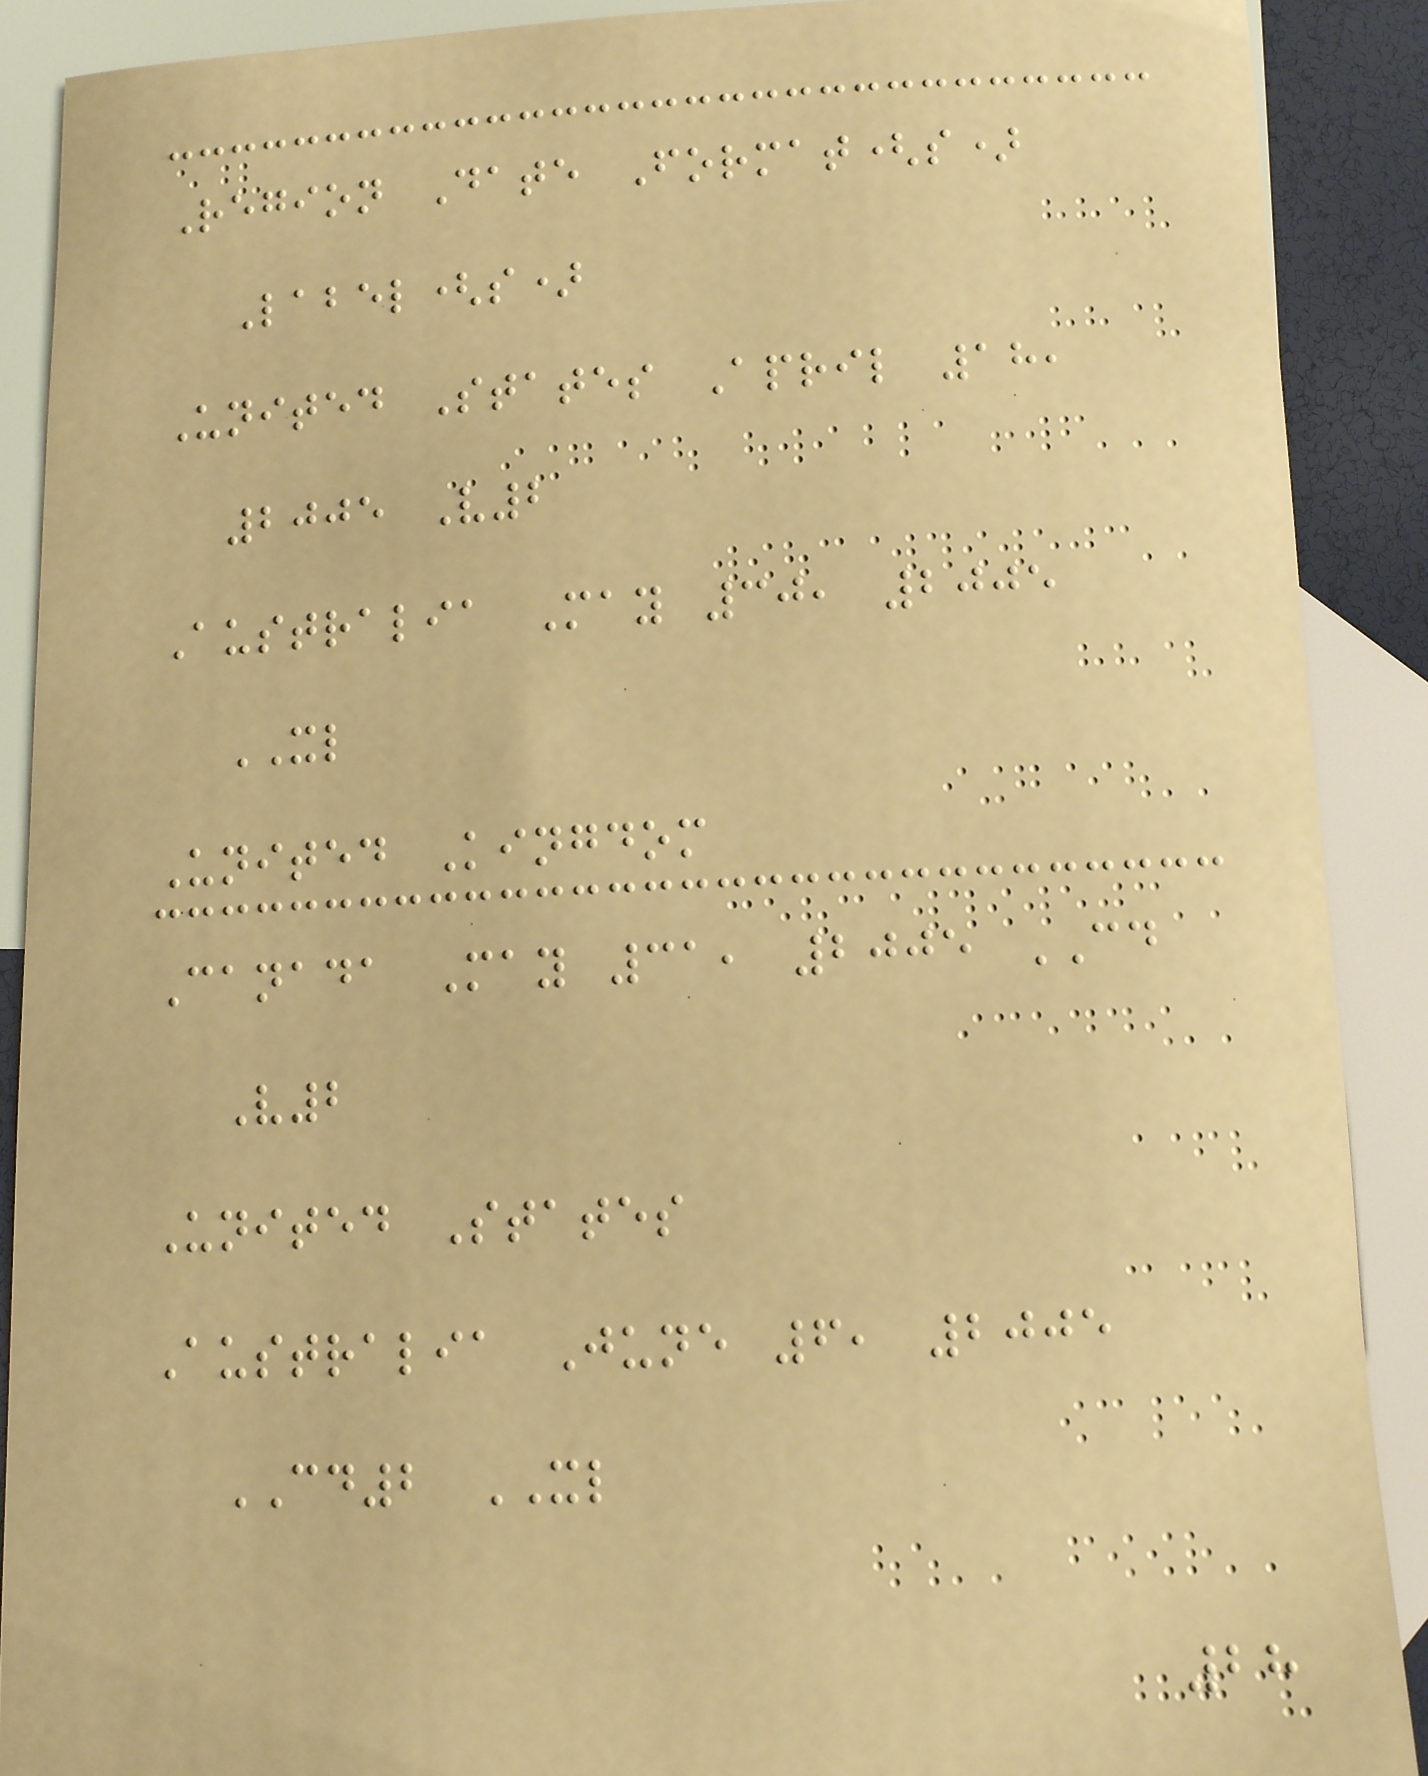Region Date Format(s)
Label(s)
United States April 18,
2005 V2
Australia May 30, 2005
XL
United Kingdom
Canada May 31, 2005 CD
V2
United States
Australia June 6, 2005
CD2 XL
28
